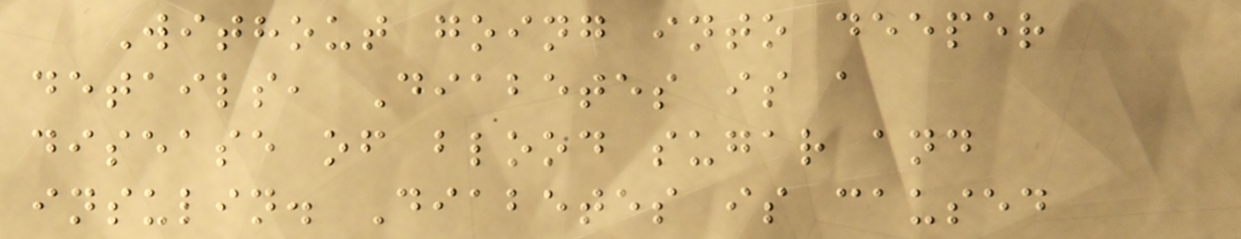Without going into deeper
details, Diabetes is a
disease of blood sugar and
insulin. Diabetes is caused
